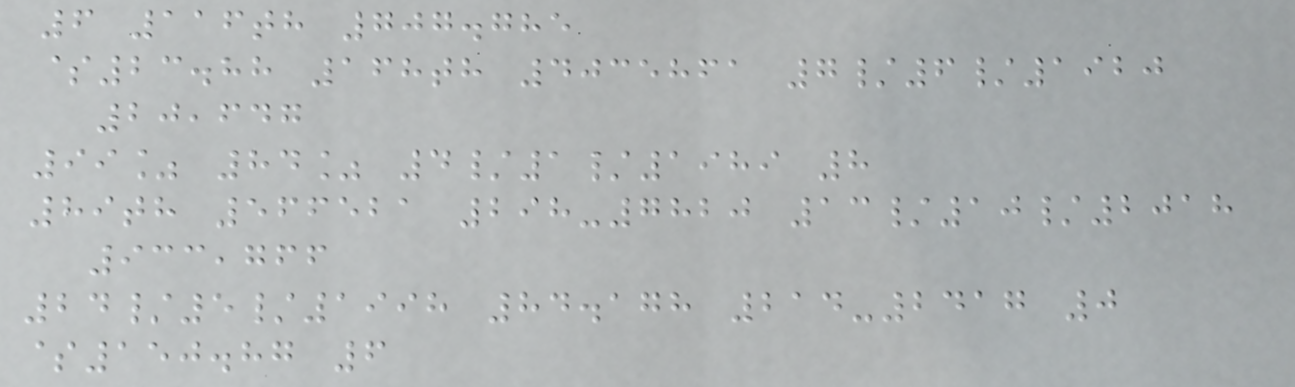6 116th 707.785
$23.88 168th 4035861 7/6/1920
20,647
99% 84% 4/1/1989 8
89th 566521 298-7820 13/10/2018
933,766
24/5/1998 84.178 214-2417 0
$150.87 6
